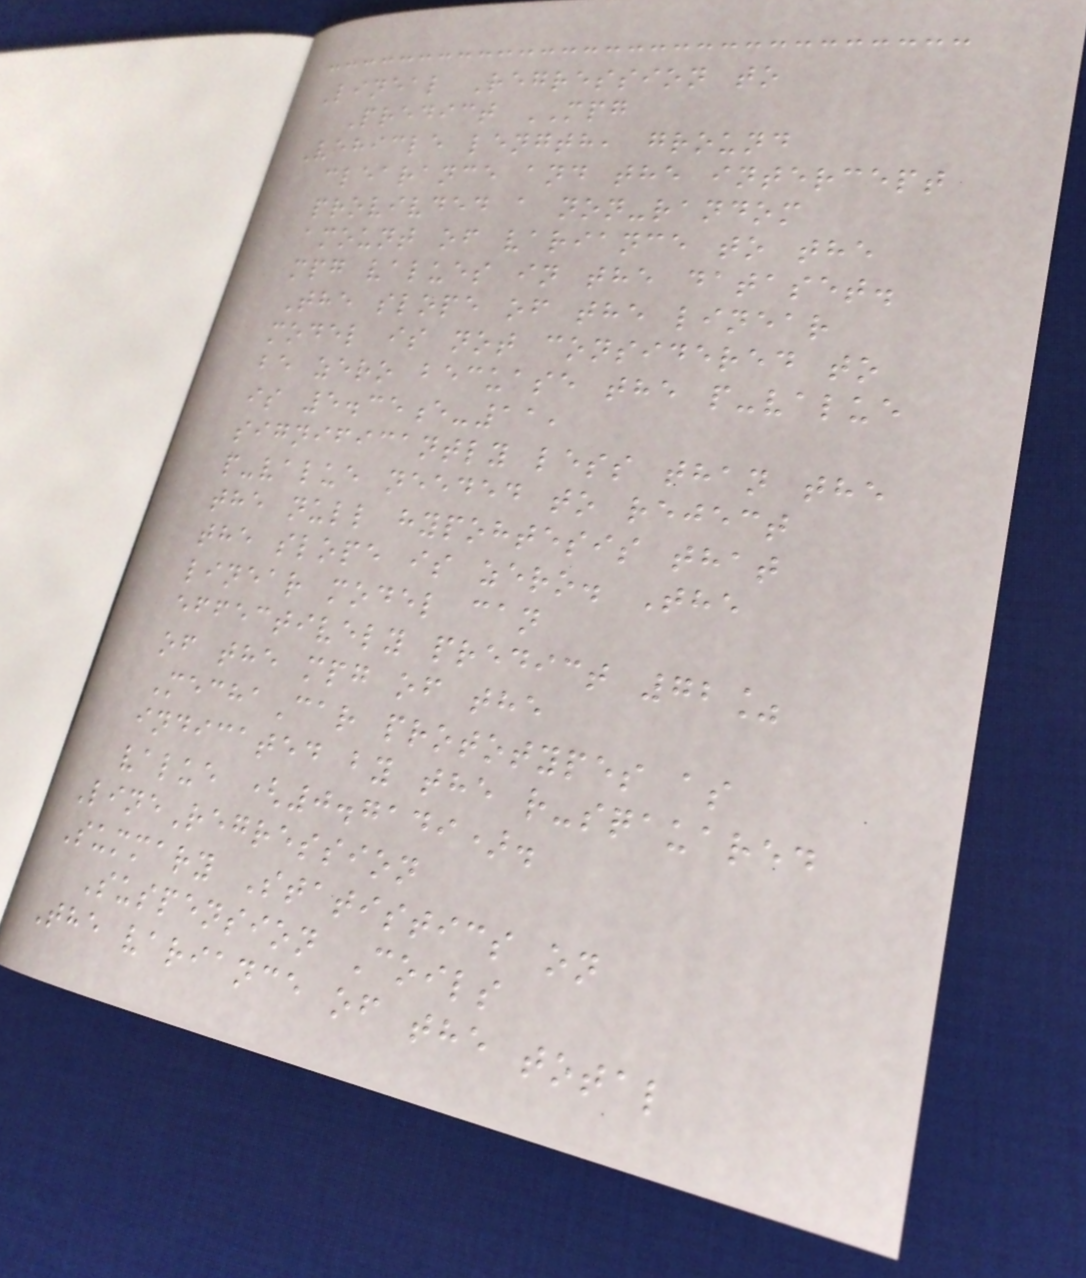Lineal Regression to
Predict MPG
Vehicle length, ground
clearance and the intercept
provivded a non-random
amount of variance to the
mpg values in the dataset.
The slope of the linear
model is not considered to
be zero becuase the p-value
is 5.35e-11,
significantly less than the
p-value needed to reject
the null hypohtesis that
the slope is zero. The
linear model can
effectively predict 72%
of the mpg of the
MechaCar prototypes as
indicated by the r-sqauared
value (0.7149).
LineRegression
Summary Statistics on
Suspension Coils
The variance of the total
